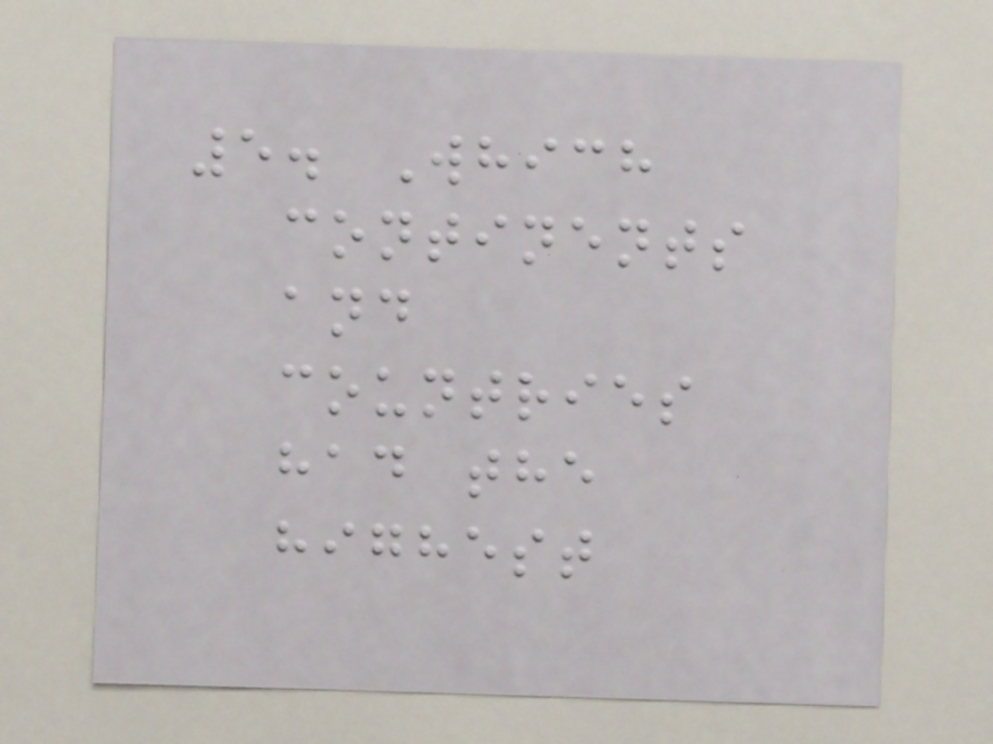5. Which
continents
and
countries
had the
highest
